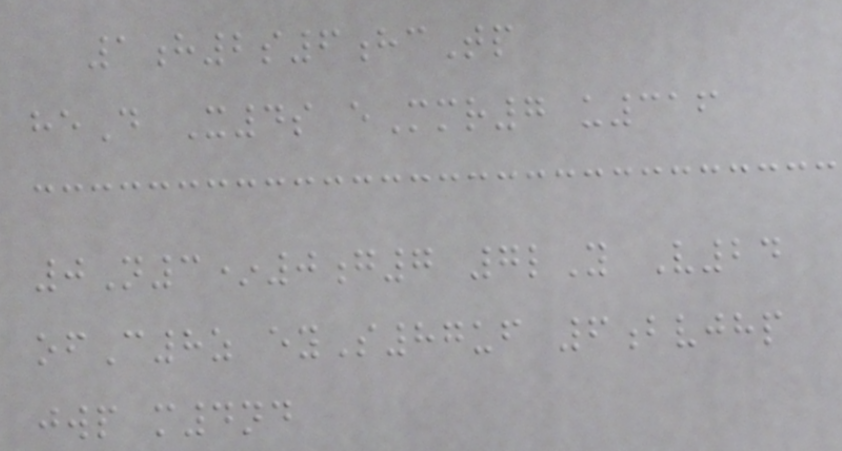1h2s6hcTp
heD X4s eMmr7 u316
0N3*0g7 7lY V24
ofC8z eyS87uf 6bvjhp
jwp m4nd
